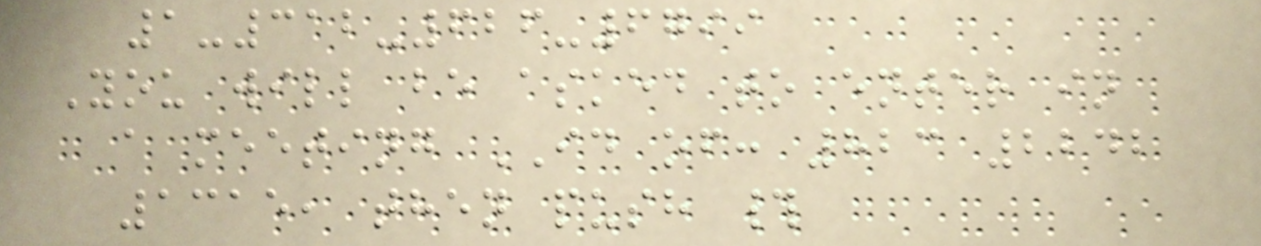1-312-626-6799
You will be asked to enter in
a meeting ID of: 823 2242
1315, then push #
